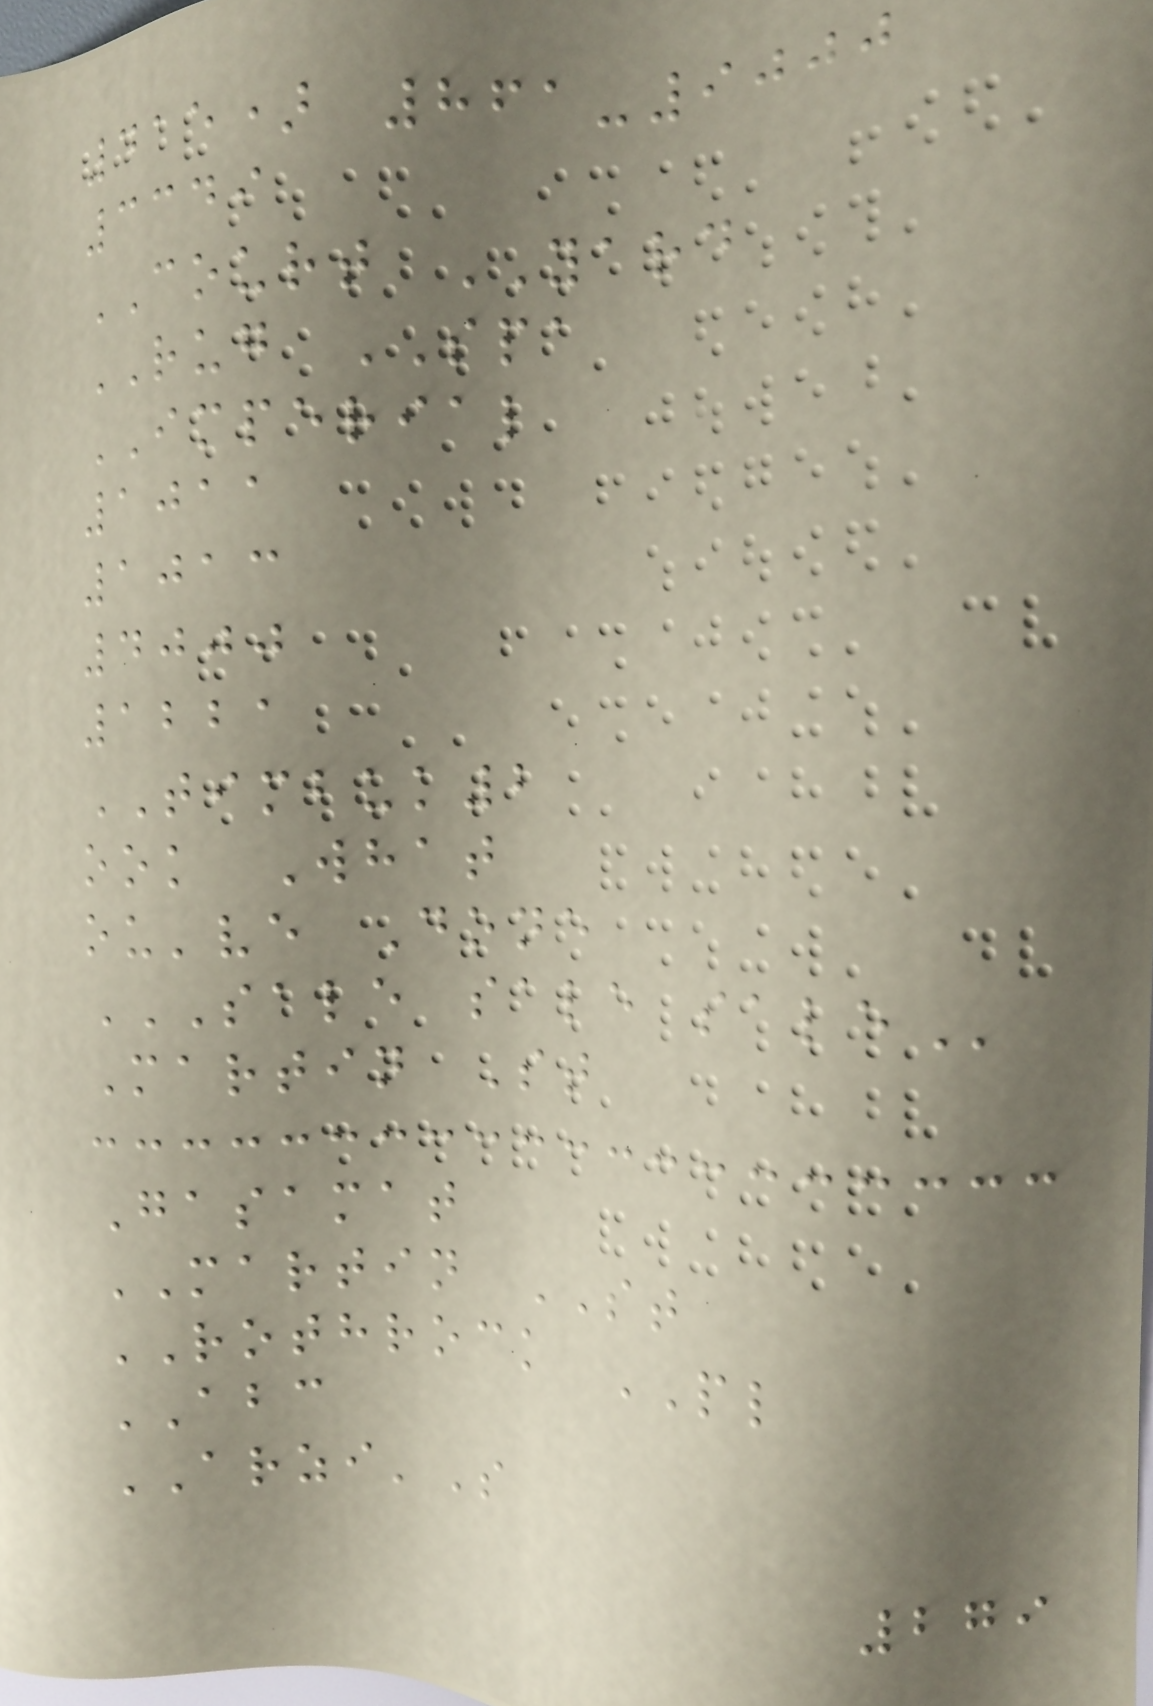415) 861-9000
3349
COURT YARD
RUG SPA
IMPERIAL
1011
1013
4000
1221
TIMBUK2
ook What
ou've Done
SALE SALE SALE
Martin St
Gasamat
MARTIN ST
ROTHROCK PL
ABC
ARZI'S
279
